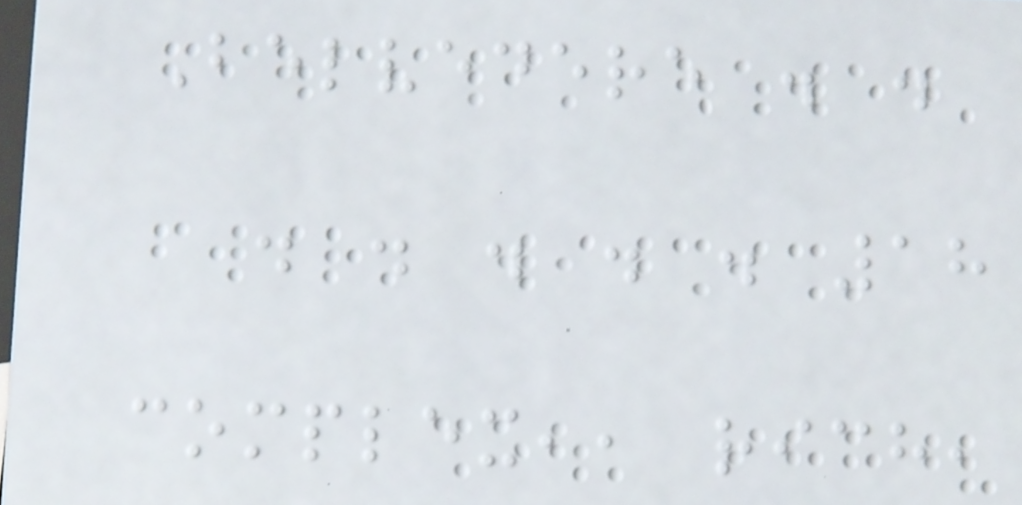Belvedere . .
. . . . . 18
complex,, rich,
